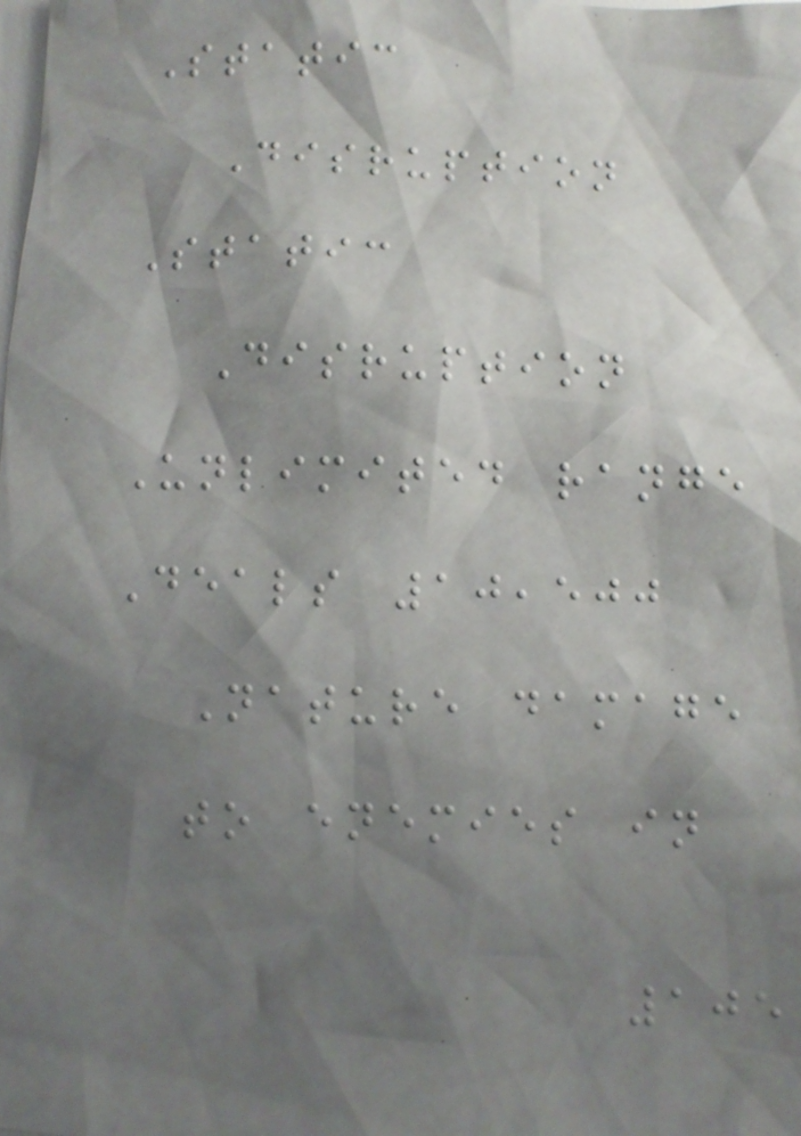Static
Disruption
Static
Disruption
Unlimited range
Deals 10,500
Nature damage
to enemies in
105
